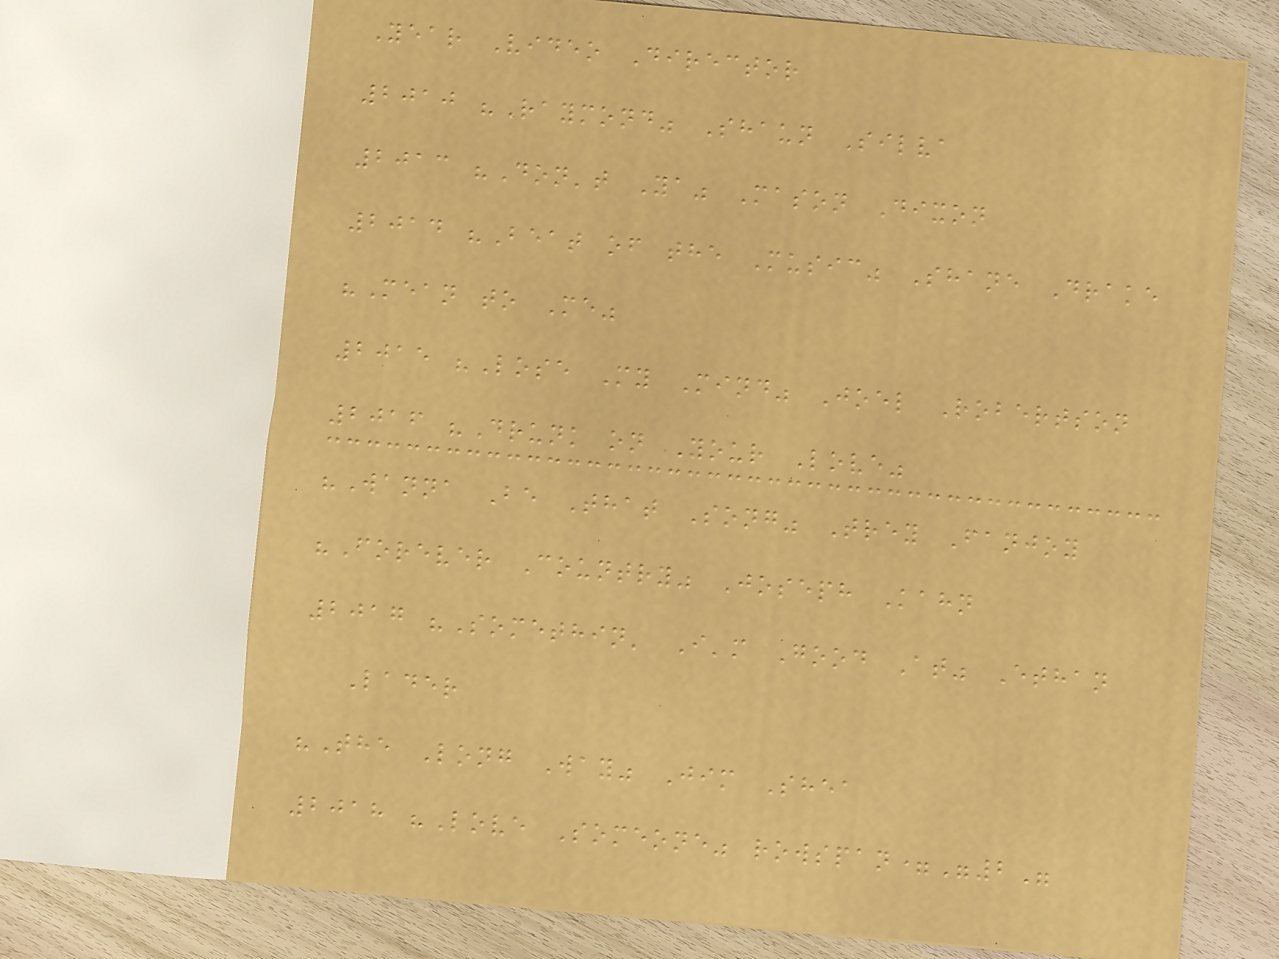Year Video Director
2010 "Raymond" Shaun Silva
2013 "Don't Ya" Mason Dixon
2014 "Beat of the Music" Shane Drake
"Mean to Me"
2015 "Lose My Mind" Joel Robertson
2016 "Drunk on Your Love"
"Wanna Be That Song" Trey Fanjoy
"Forever Country" Joseph Kahn
2017 "Somethin' I'm Good At" Ethan
Lader
"The Long Way" Jim Shea
2018 "Love Someone" rowspan="2"
